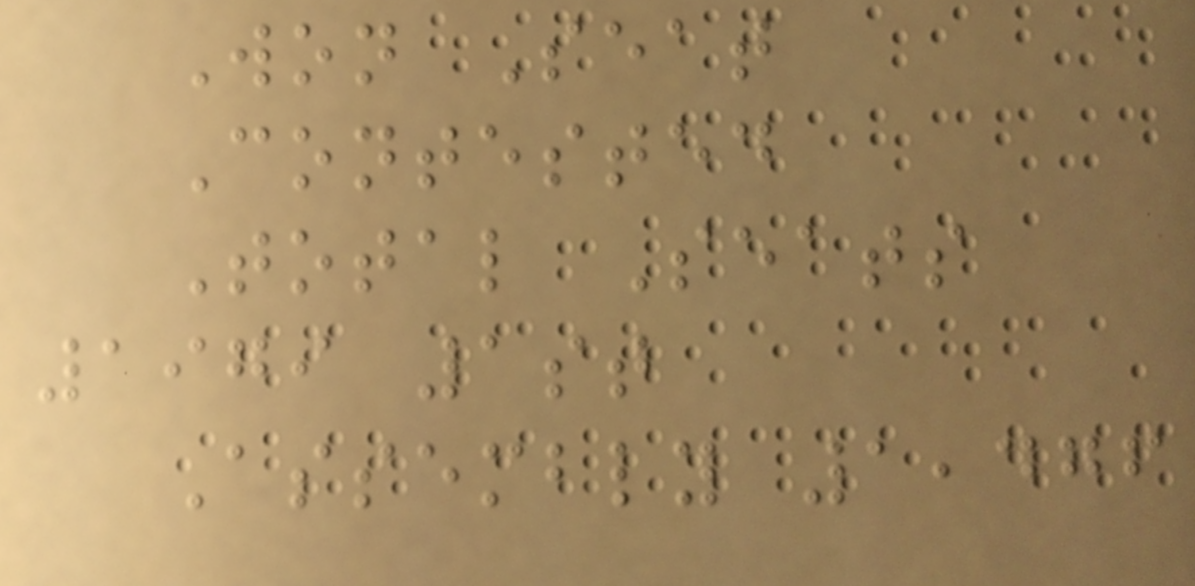Won Seat
Contested
Total Seats
1979 1st
Assembly 1,476
